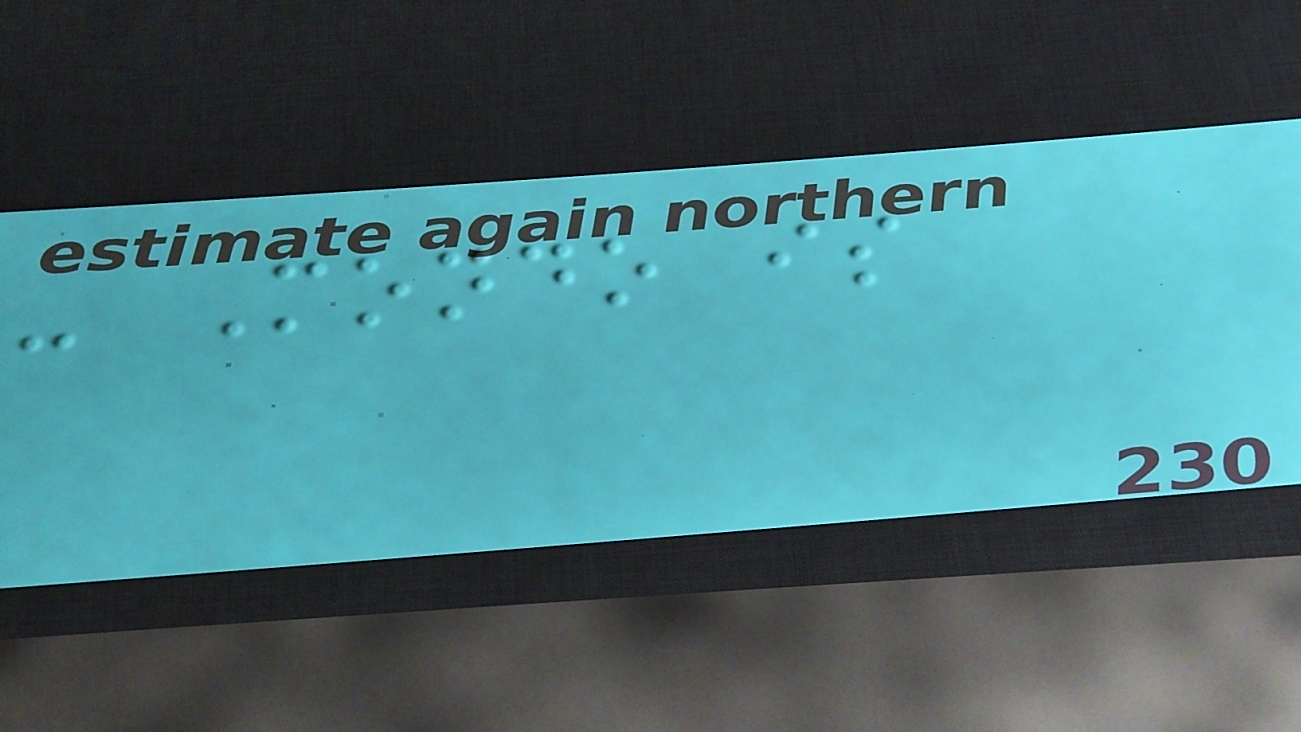- Mondo is
